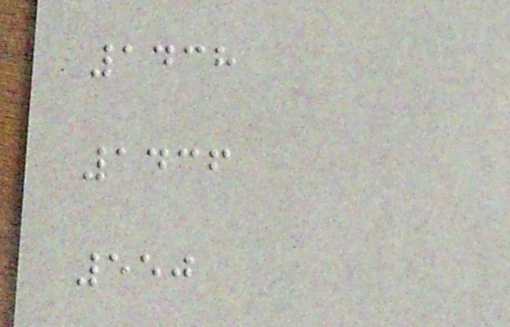1438
1436
550
